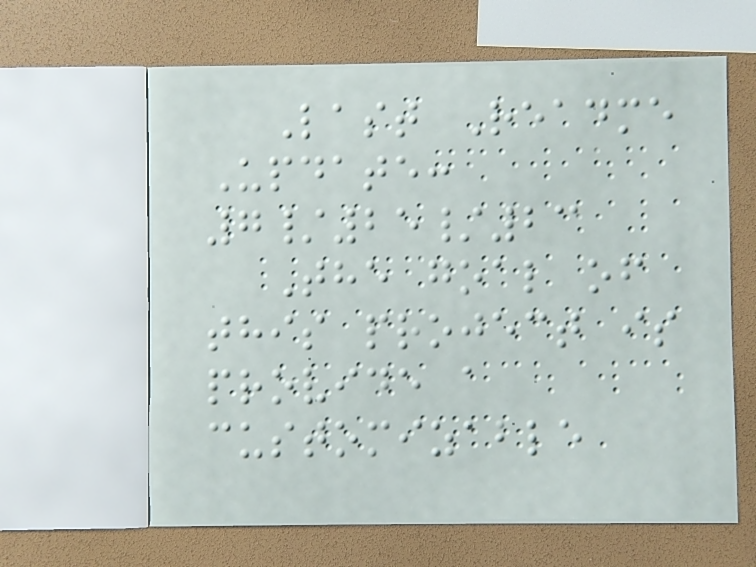Last Readme
Update:
7/25/23
The goal of
this project is
provide a
customizable
